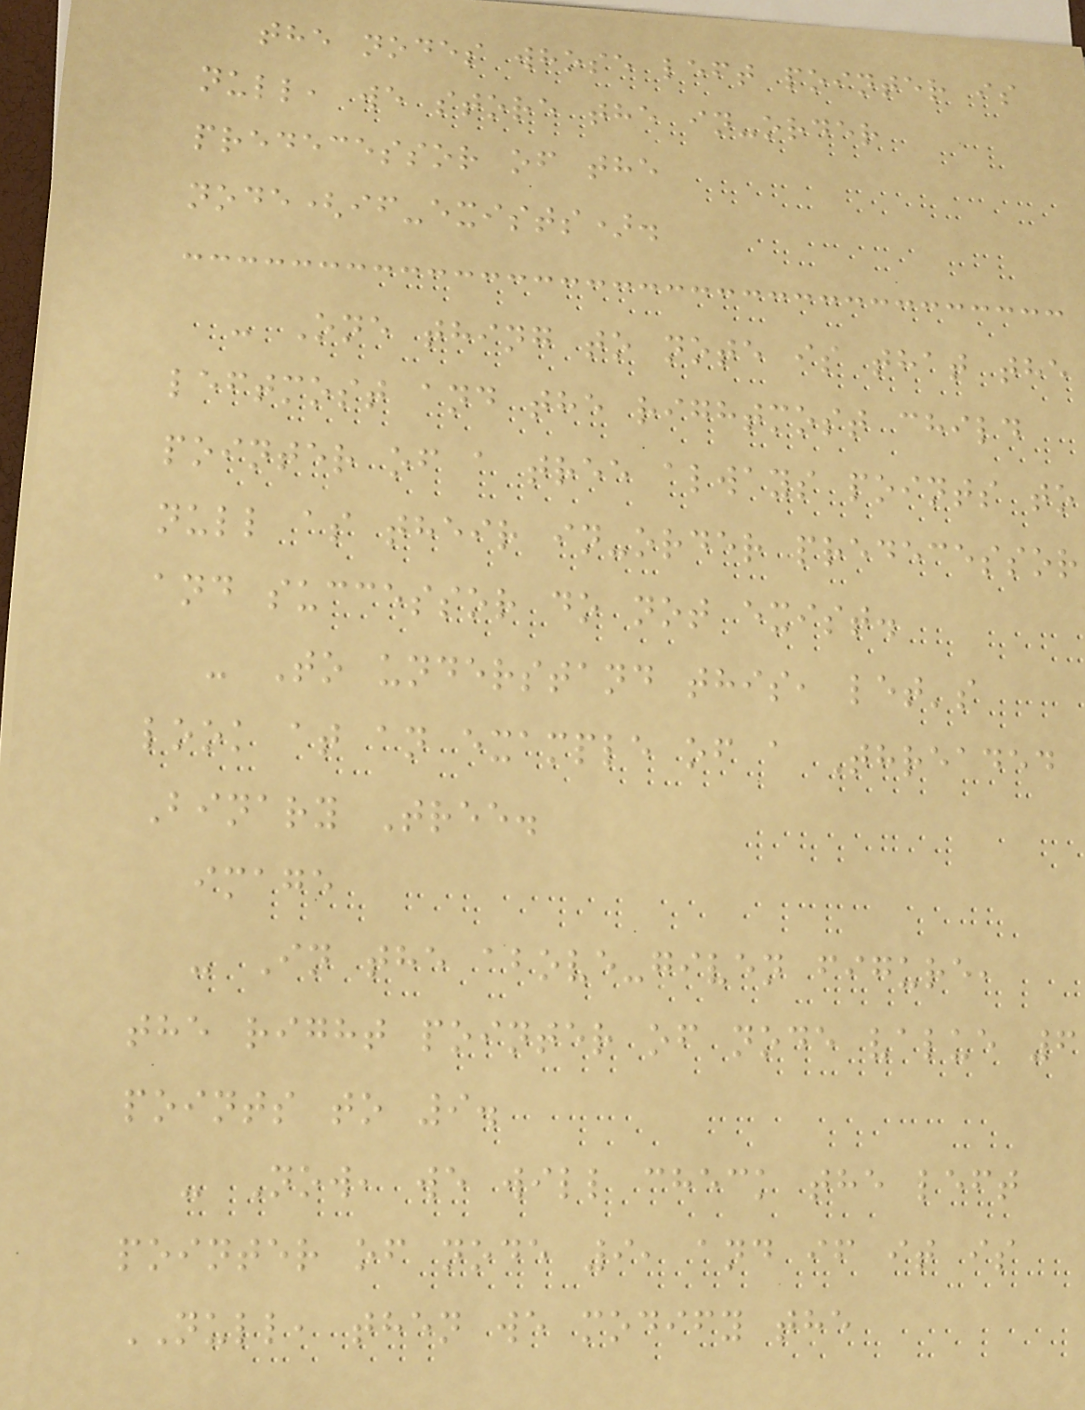the nodes whose left pointer is
null, we store the in-order
predecessor of the
node(if-exists).
- One thing to note is that the
leftmost and the rightmost child
pointer of a tree always points to
null as their in-order predecessor
and successor do not exist.
- To understand this, let's
look at an example of a Threaded
Binary Tree.
image
- In the above-given figure,
the right pointer of node value 6
points to 9.
- Now, we will check the left
pointer of node 9, and if it is
NULL, then we modify the
